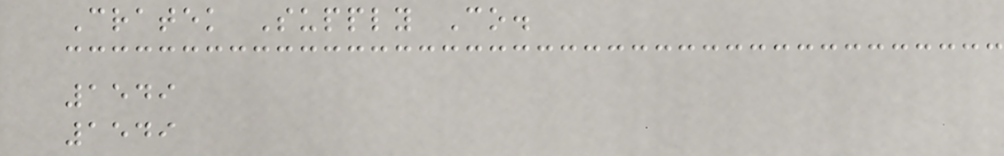Cratek Supply Co.
1549
1549
